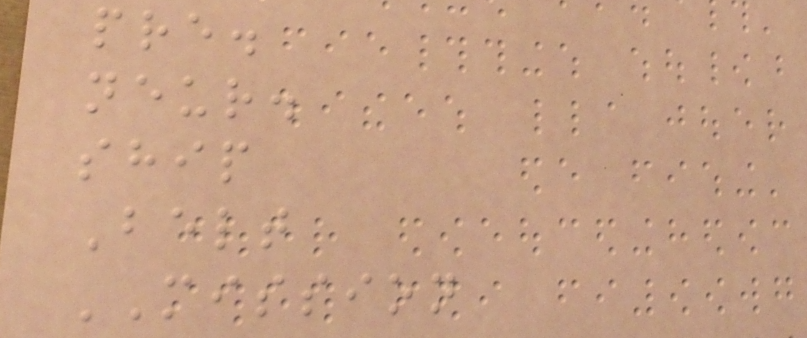pre.
neur.
ship
Belt
MISSION
